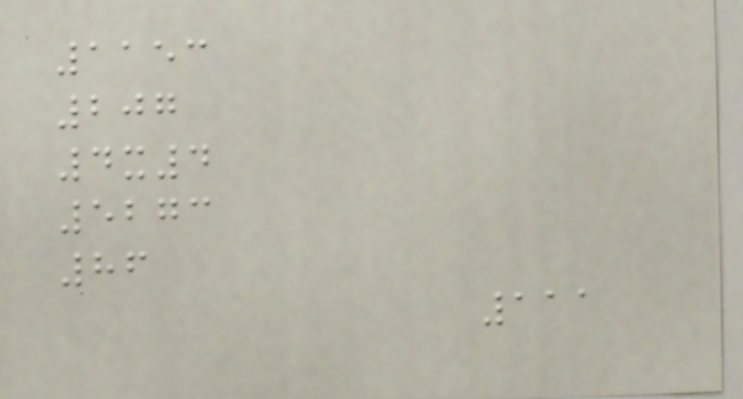1153
207
4x4
5273
86
111
